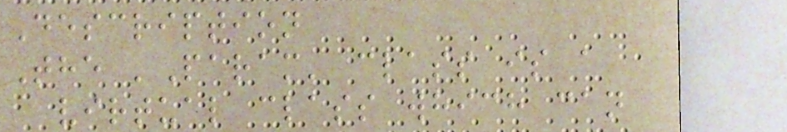Description
The 'Param' class is a
virtual class which can
